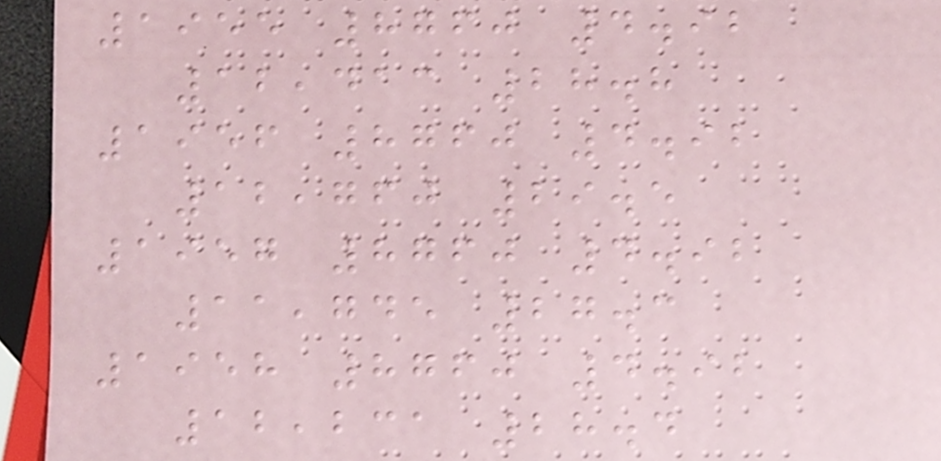1955 8760 4.92
12,413 28.8
1956 8760 4.92
12,760 29.5
1957 8760 4.92
11,745 27.3
1958 8760 4.92
12,231 28.4
